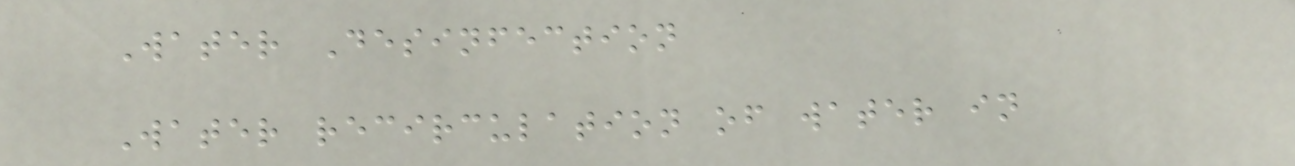Water Desinfection
Water recirculation of water in
